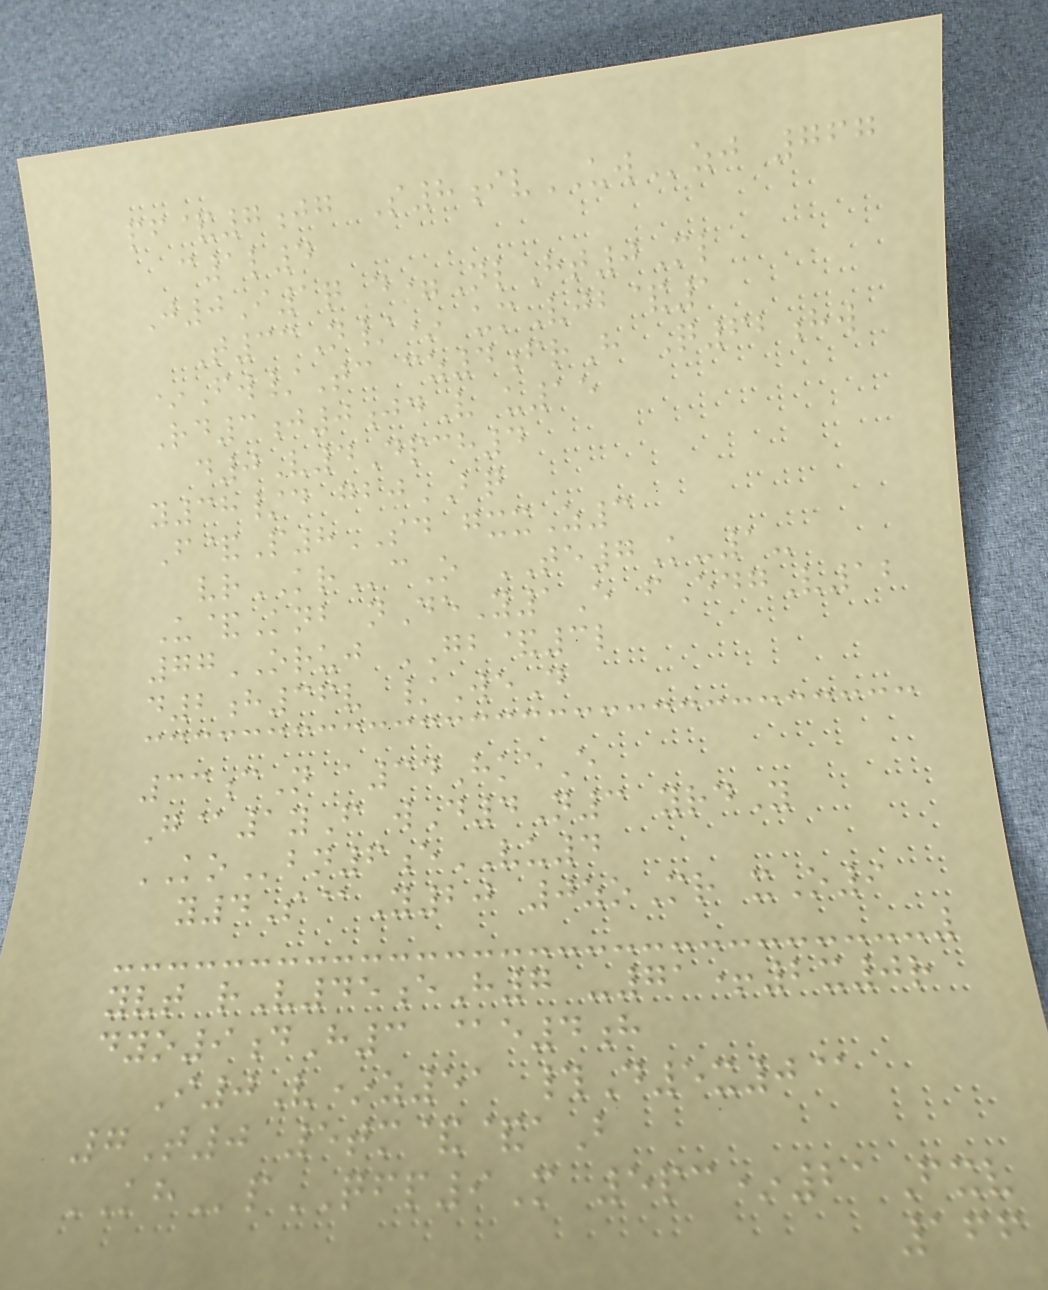pf&7jg S8ivUWzj 767
c1l4
J0I1q d=NlHt0Ml
T33N/* umVjb&1
*Fw/Tc cz4frH Q62hw
Rd3j0jdV u15
d0V4Dpch4
y38/d gbjBQ
F&P8SD gxxZ3
vrKRcO TE7K-1-
U&Knb nDeY1E fEdgV12
77ORUJ GB&3l
d2h36v /WeD
33cN a34HkeE
G@1yF wD4N3 yrdY
KObn6eVU4
y4S@Y20 0zoMr xO9
yvt rV45eH7 -71+2x0r
dyo9dH3 @e4h
I0V*z51 #D5x0@
7T0 5tm&&aB
KHpQFP9M 5pc*21Fxv
166
